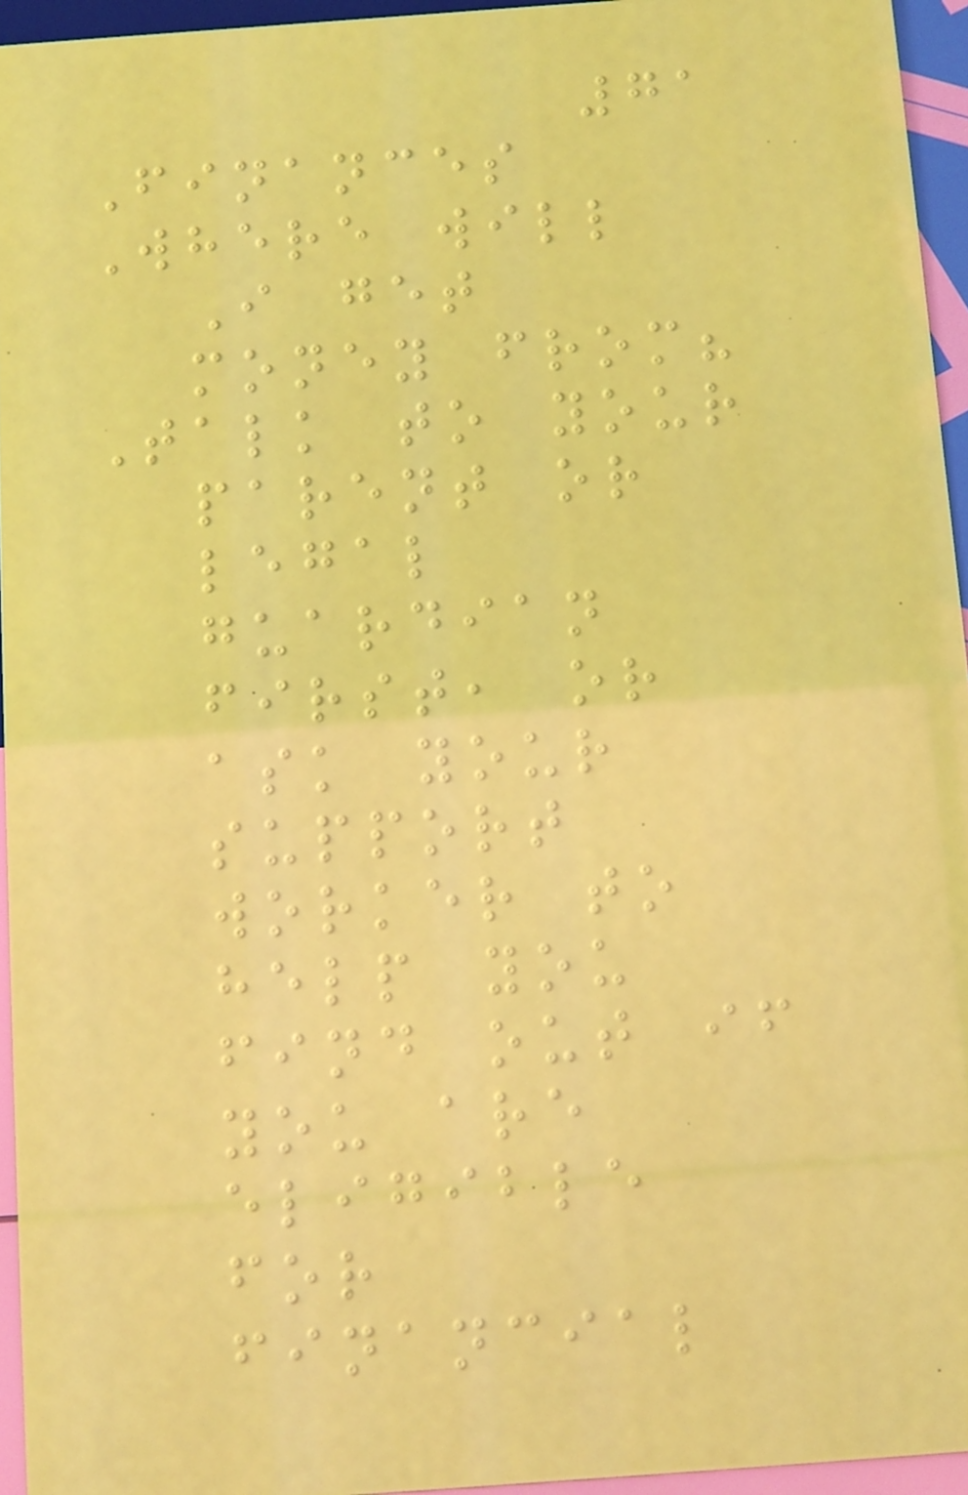71
Finances
Where will
I get
money from?
Talk to your
parent or
legal
guardian
first, or
ask your
support
worker to
help you
find out if
you are
eligible
for
financial
